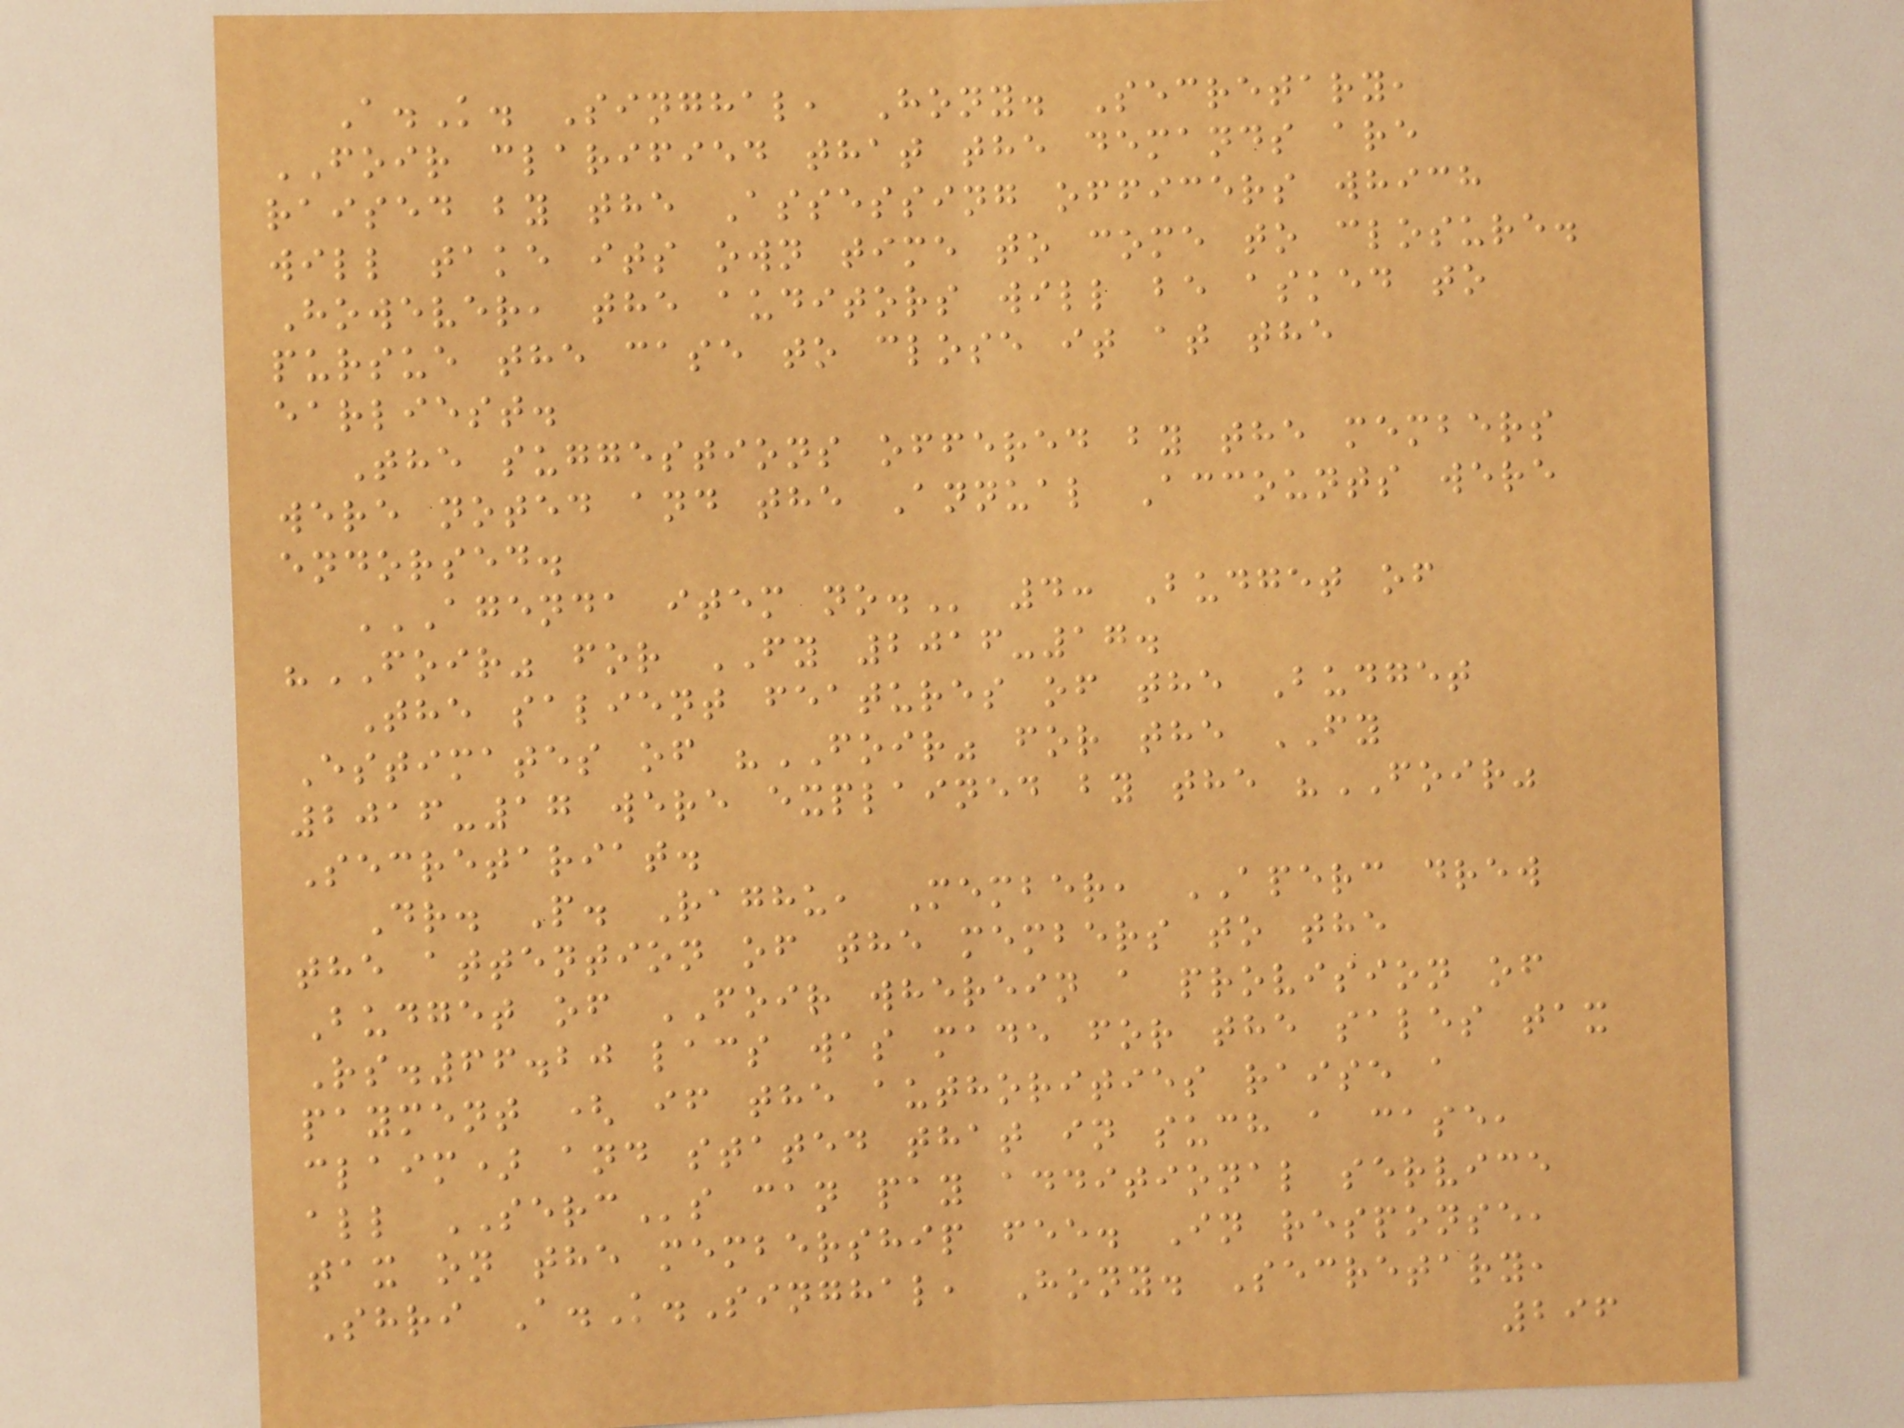A.K. Singhal, Hony. Secretary,
FOIR clarified that the demands are
raised by the Assessing officers which
will take its own time to come to closure.
However, the auditors will be asked to
pursue the case to close it at the
earliest.
The suggestions offered by the members
were noted and the Annual Accounts were
endorsed.
AGENDA ITEM NO. 4: Budget of
"FOIR" for FY 2016-17.
The salient features of the Budget
Estimates of "FOIR" for the FY
2016-17 were explained by the "FOIR"
Secretariat.
Dr. P. Raghu, Member, APERC drew
the attention of the members to the
Budget of FOIR wherein a provision of
Rs.66.20 lacs was made for the sales tax
payment ( if the authorities raise a
claim) and stated that in such a case,
all SERCs can pay additional service
tax on the membership fee. In response,
Shri A.K.Singhal, Hony. Secretary,
296
